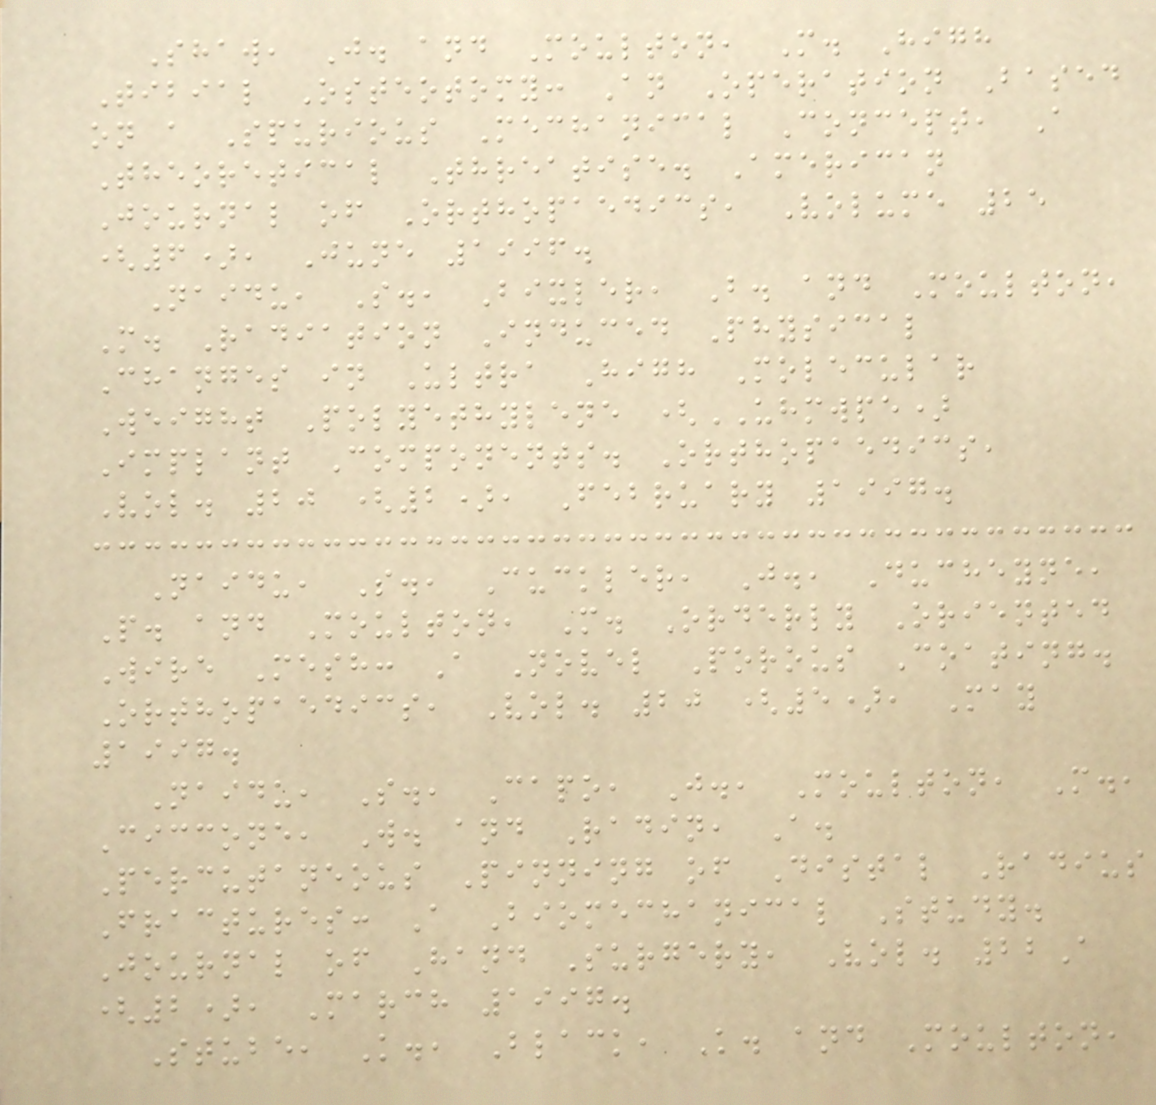Shaw, J. and Moulton, M. High
Tibial Osteotomy: An Operation Based
on a Spurious Mechanical Concept, A
Theoretical Threatise. American
Journal of Orthopaedics, Volume 25
(6), June 1996.
Naidu, S., Bixler, B. and Moulton,
M. Radiation Induced Physical
Changes in Ultra High Molecular
Weight Polyethylene (UHMWPE)
Implant Components. Orthopaedics,
Vol. 20 (2), February 1997.
Naidu, S., Cuckler, J., Ducheyne,
P. and Moulton, M. Orderly Oriented
Wire Mesh: A Novel Porous Coating.
Orthopaedics, Vol. 20 (5), May
1997.
Naidu, S., Capo, J., Moulton, M.,
Ciccone, W. and Radin, A.
Percutaneous Pinning of Distal Radius
Fractures: A Biomechanical Study.
Journal of Hand Surgery, Vol. 22A
(2), March 1997.
Stube, K., Black, K. and Moulton,
